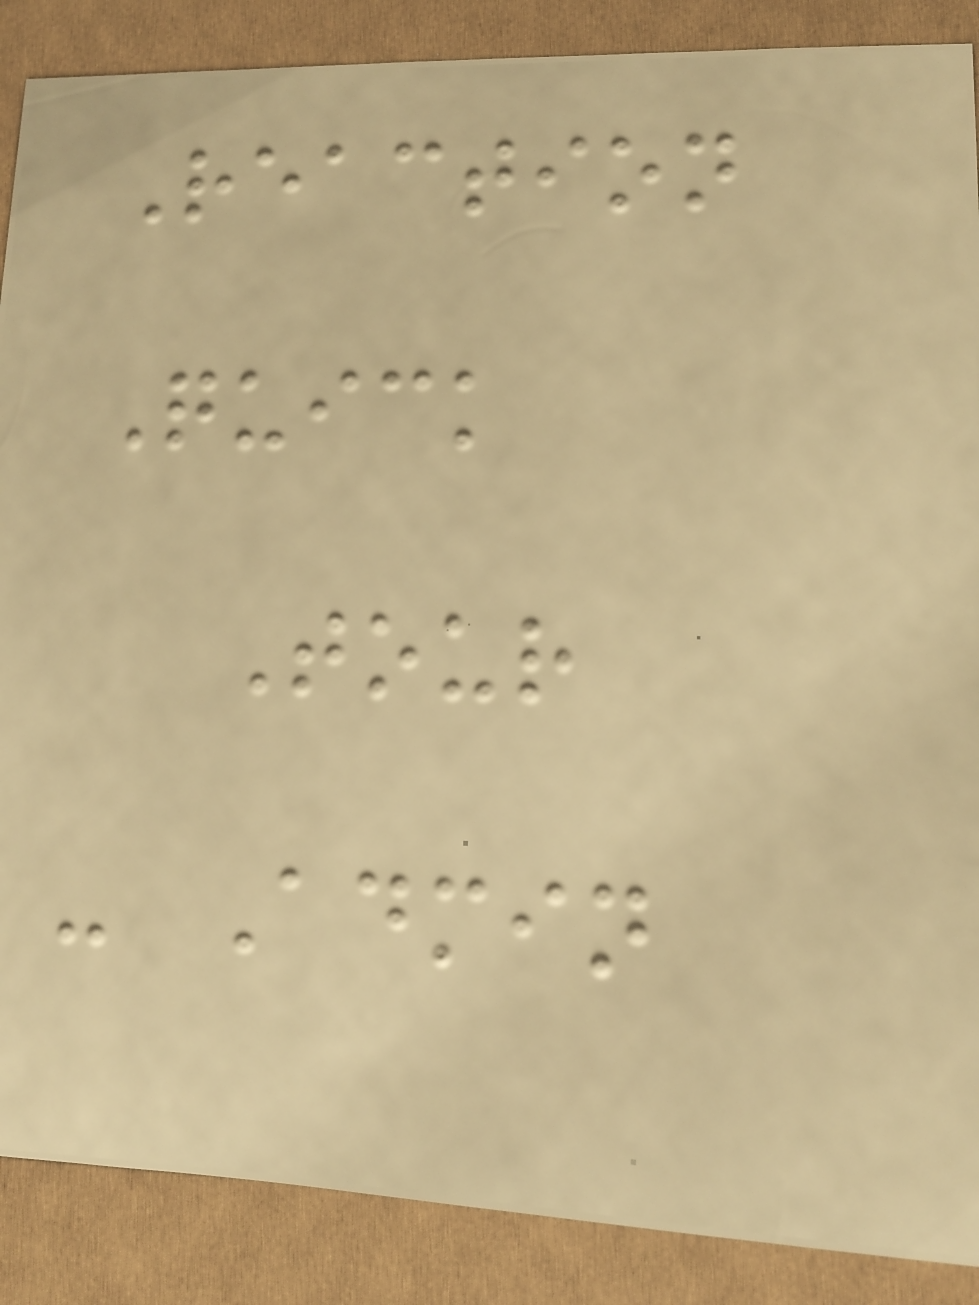Reaction
Quick
Tour
- Admin
